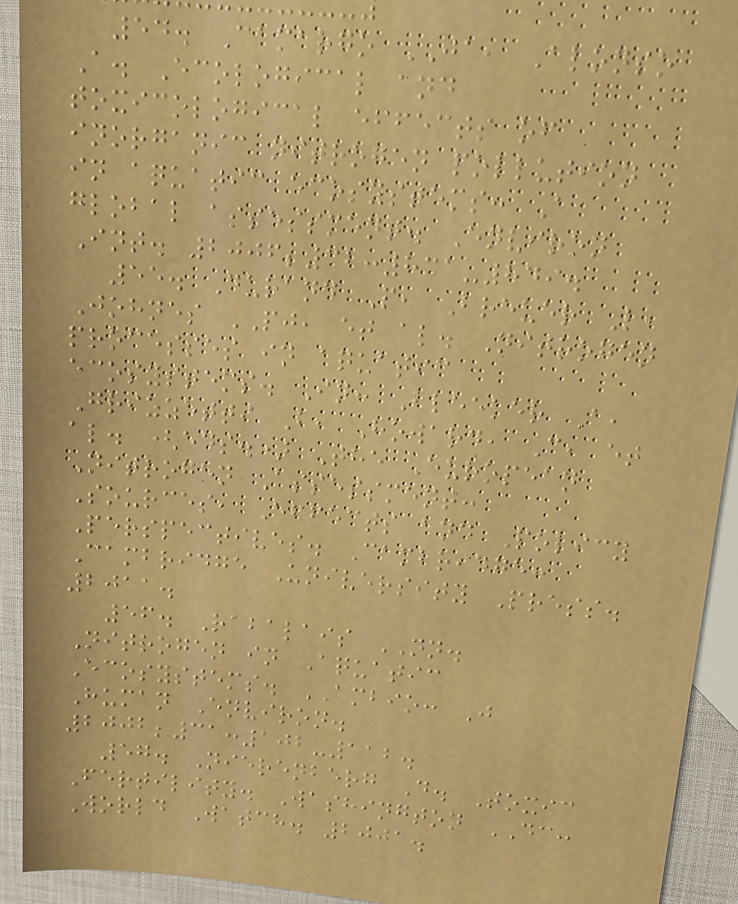54. Camargo JA, Alonso
A. Ecological and
toxicological effects of
inorganic nitrogen pollution
in aquatic ecosystems: A
global assessment. Environ
Int. 2006;32:831-849.
55. Durand P, Breuer L,
Johnes PJ, et al. Nitrogen
processes in aquatic
ecosystems. In: Bleeker A,
Grizzetti B, Howard, C, et
al. (eds.) The European
Nitrogen Assessment:
Sources, Effects and Policy
Perspectives. Cambridge:
Cambridge University Press.
2011.
56. Rabalais NN.
Nitrogen in Aquatic
Ecosystems. AMBIO: J
Human Environ.
2002;31:102-112.
57. Nierenberg D. Toxic
Fertility. Washington DC:
World Watch. 2001.
